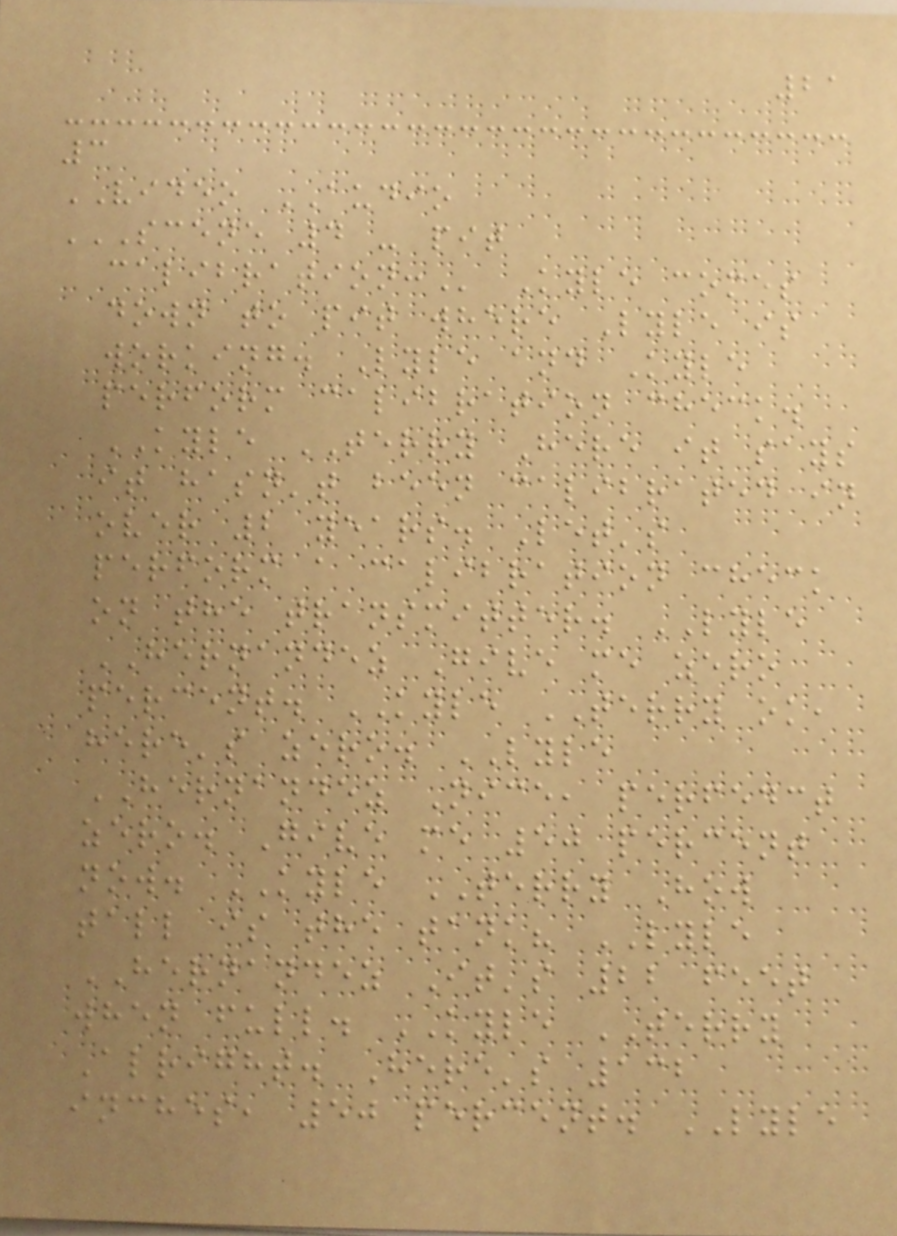21
3
VIDEO AUDIO
SCENE 4 - PIT
CALIBRATION: Kyle comes
down to pit where Lyle is
working. Lyle and Kyle
perform calibration check.
KYLE TERRY Here it says
it hasn't been calibrated in
over 2 years. Let's
perform a calibration check
on the transmitter. LYLE
HERNANDEZ Give me zero
percent. KYLE TERRY ok,
here's zero. LYLE
HERNANDEZ Nice, perfedct
zero. Give me 50 percent
now. KYLE TERRY How
tall is the tank? LYLE
HERNANDEZ It's 22 feet
when full. KYLE TERRY
Alright. Here's 132
inches, 50 percent. LYLE
